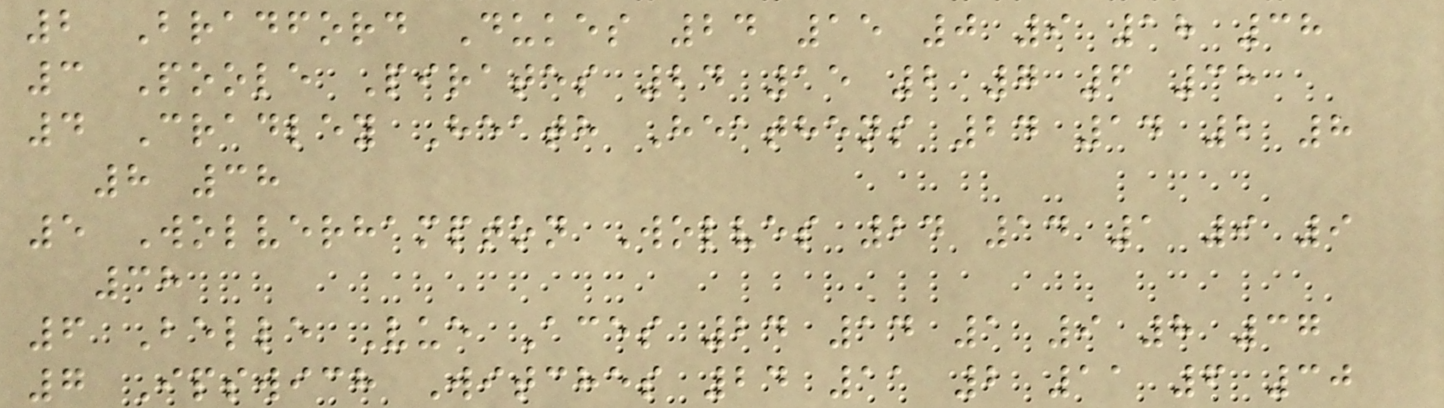2 Bradford Dukes 24 15 0 9 18 38
3 Poole Pirates 24 15 2 7 6 38
4 Cradley Heath Heathens 24 14 2 8
8 38
5 Wolverhampton Wolves 24 14 1 9 9
38
6 Belle Vue Aces 24 14 1 9 8 37
7 Ipswich Witches 24 11 2 11 6 30
